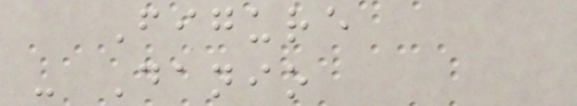Figure
- Danio
